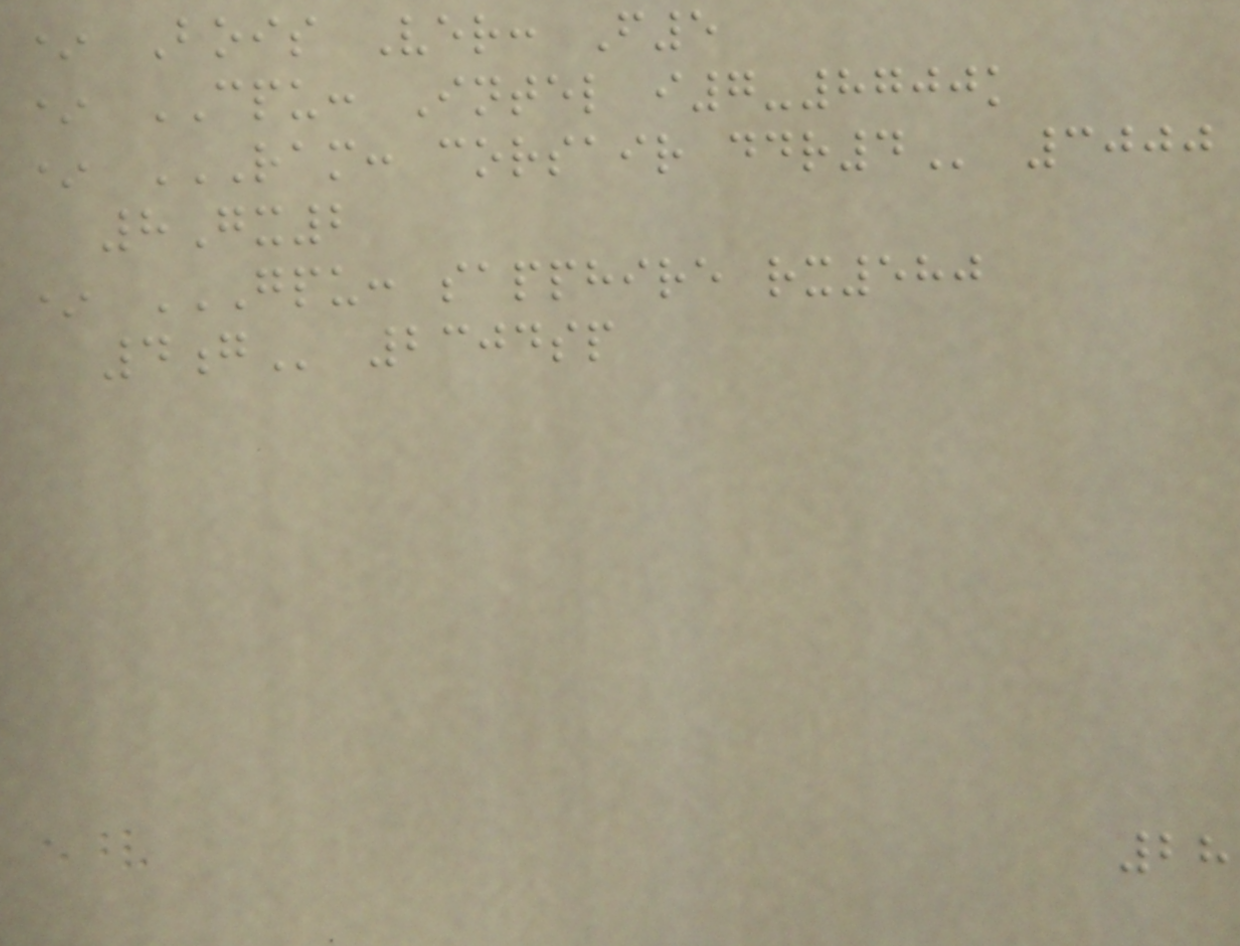* Bois Ver: F5
* CPU: Intel i7-8700k
* RAM: CORSAIR DDR4 3000
8Gx2
* GPU: SAPPHIRE RX580
4G 2304sp
28
